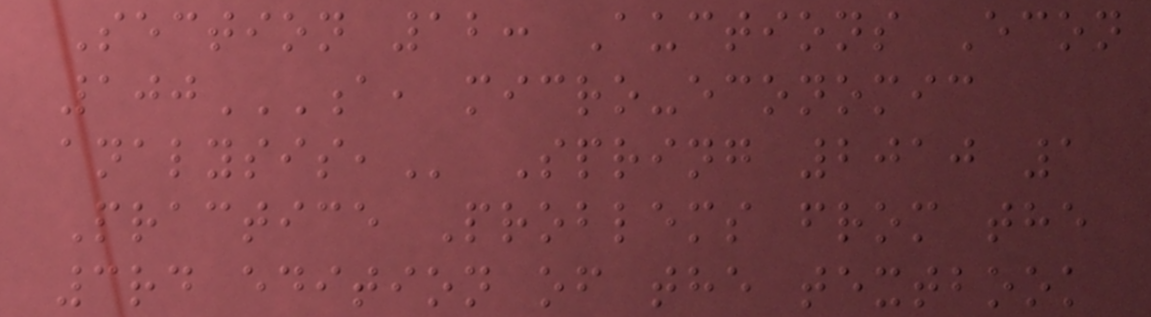Section 12: Auctions Econ
100A, MICRO-ECONOMIC
ANALYSIS, Spring 2010 1
Practice Problems from the
3rd edition of the textbook
